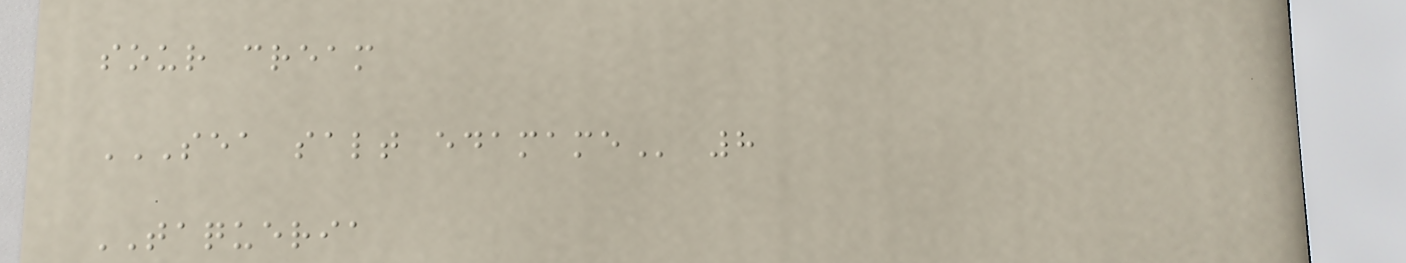sour cream
SEA SALT EDAMAME 8
TAQUERIA
